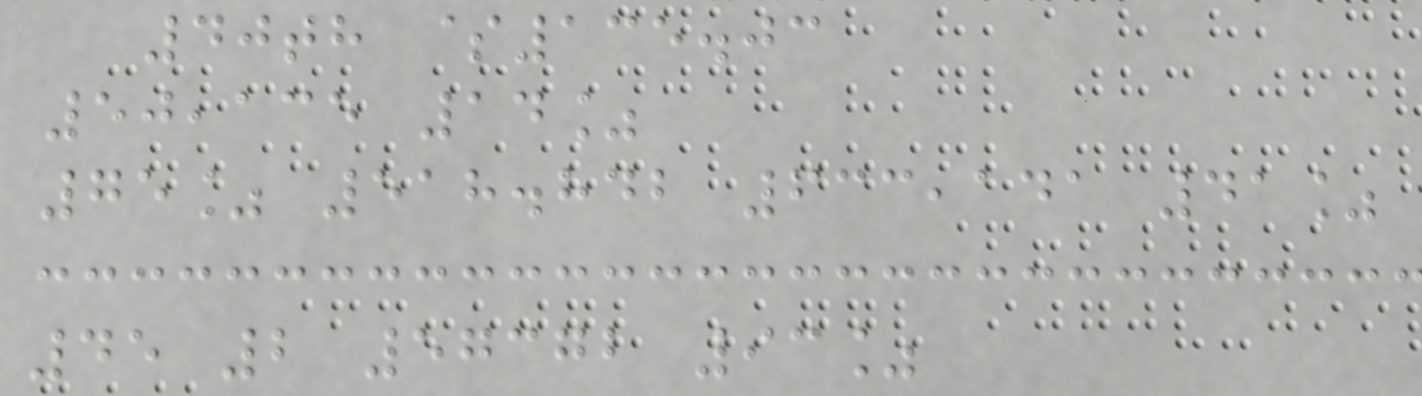40th $135.03
50,135 14%
75% 518.842 633,141 41%
45 2 57372 93%
